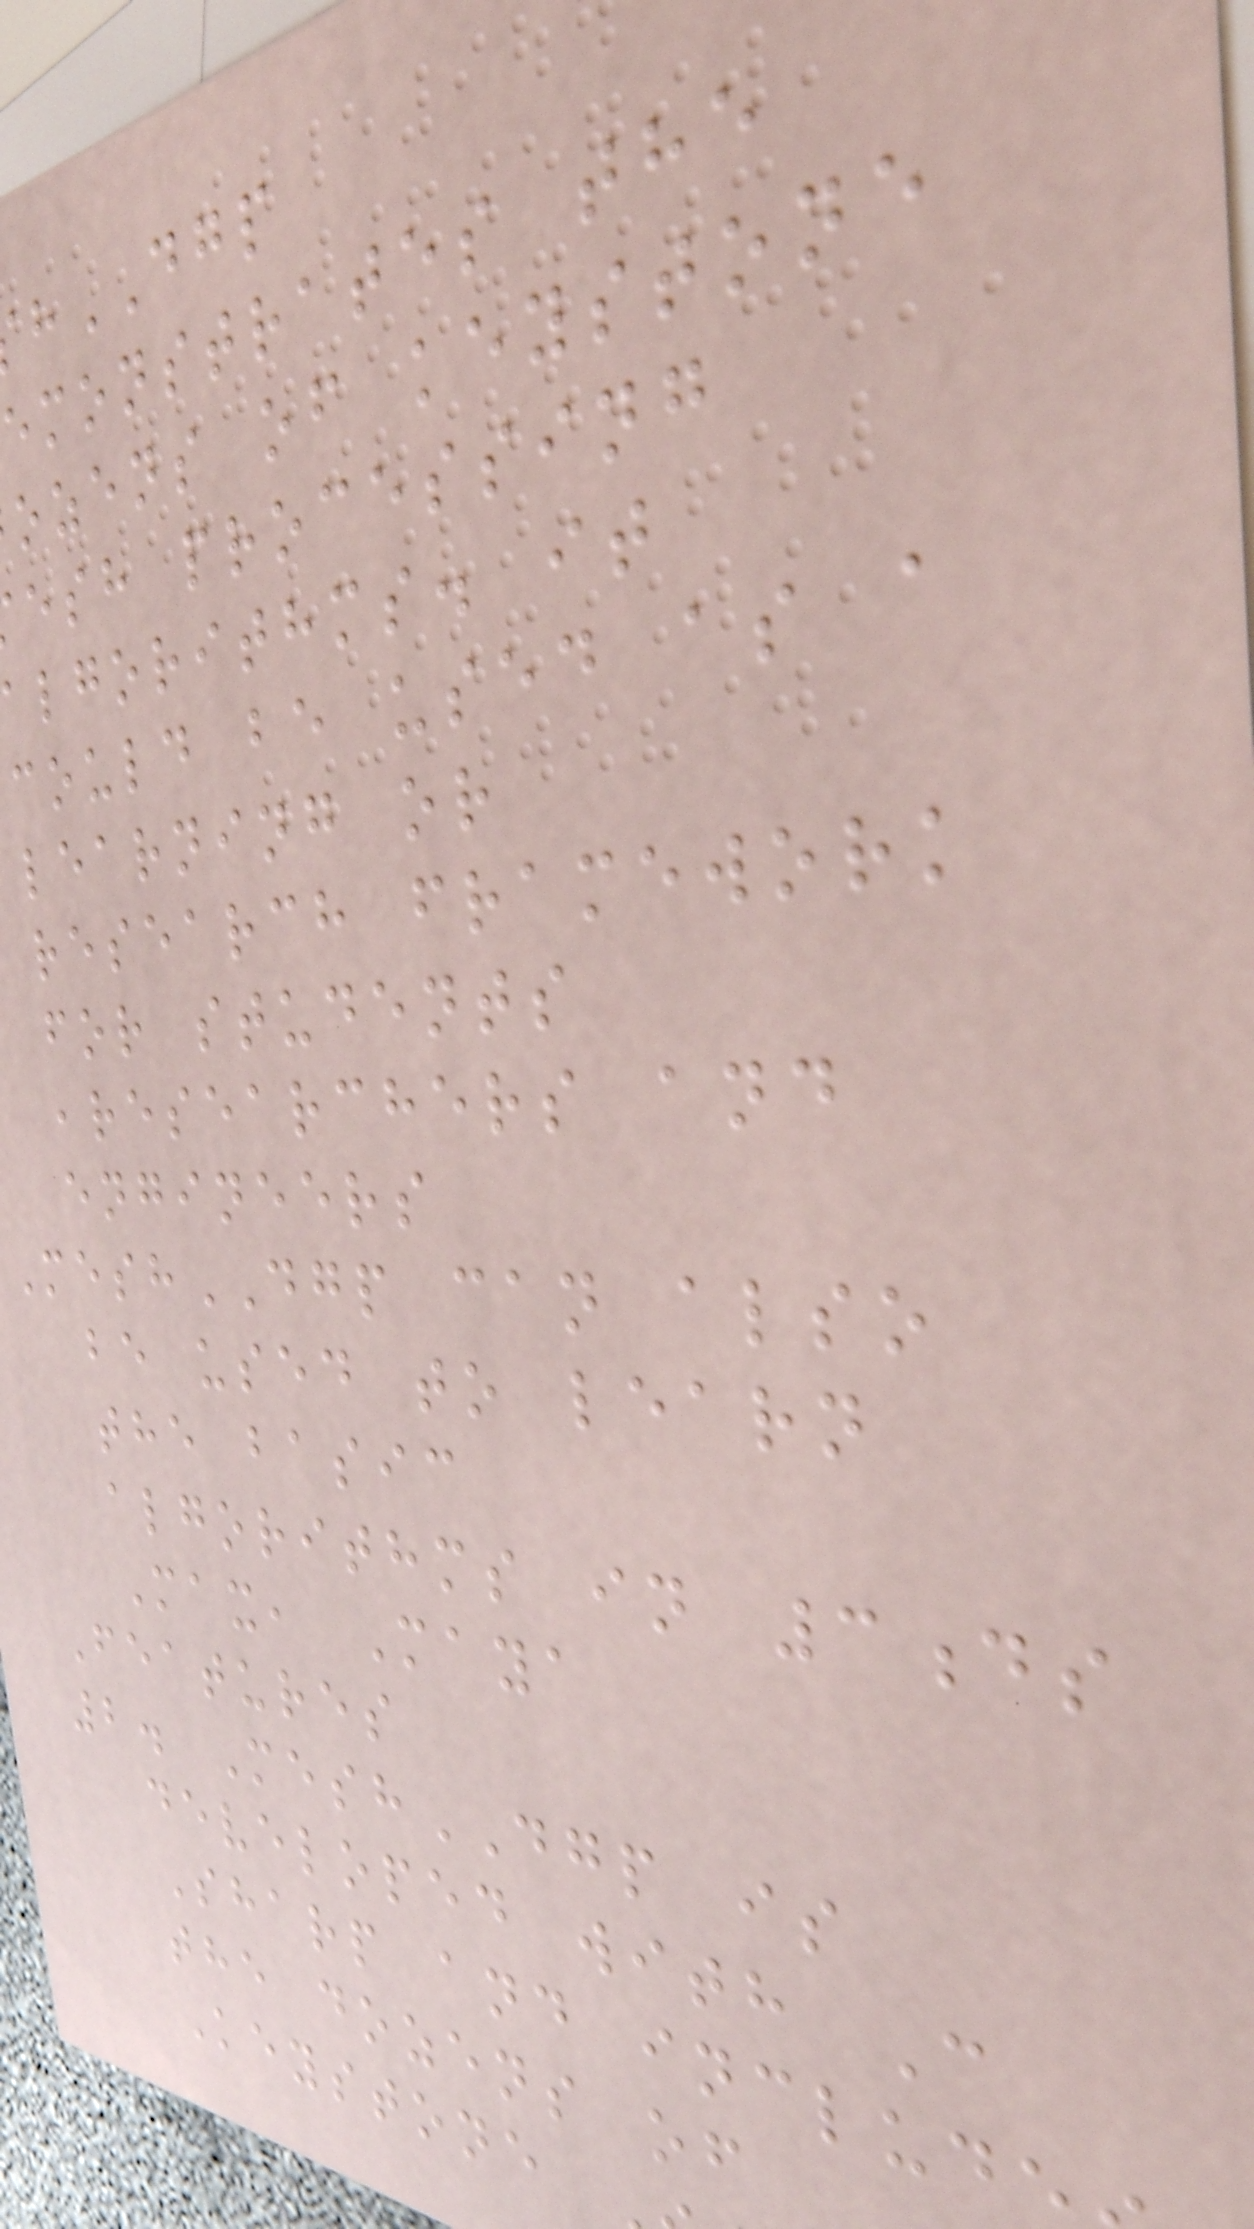hDGP
emonstrates the
ozens of keystone
esh processing
algorithms. it
could be used as a
learning or
research framework
for students
,researchers and
engineers
MeshDGP can also
be used to learn
the basic
algorithms in 3ds
Max, Maya
Features
2. MeshDGP is
developed with C
Sharp and includ
the dozens of
Keystone
